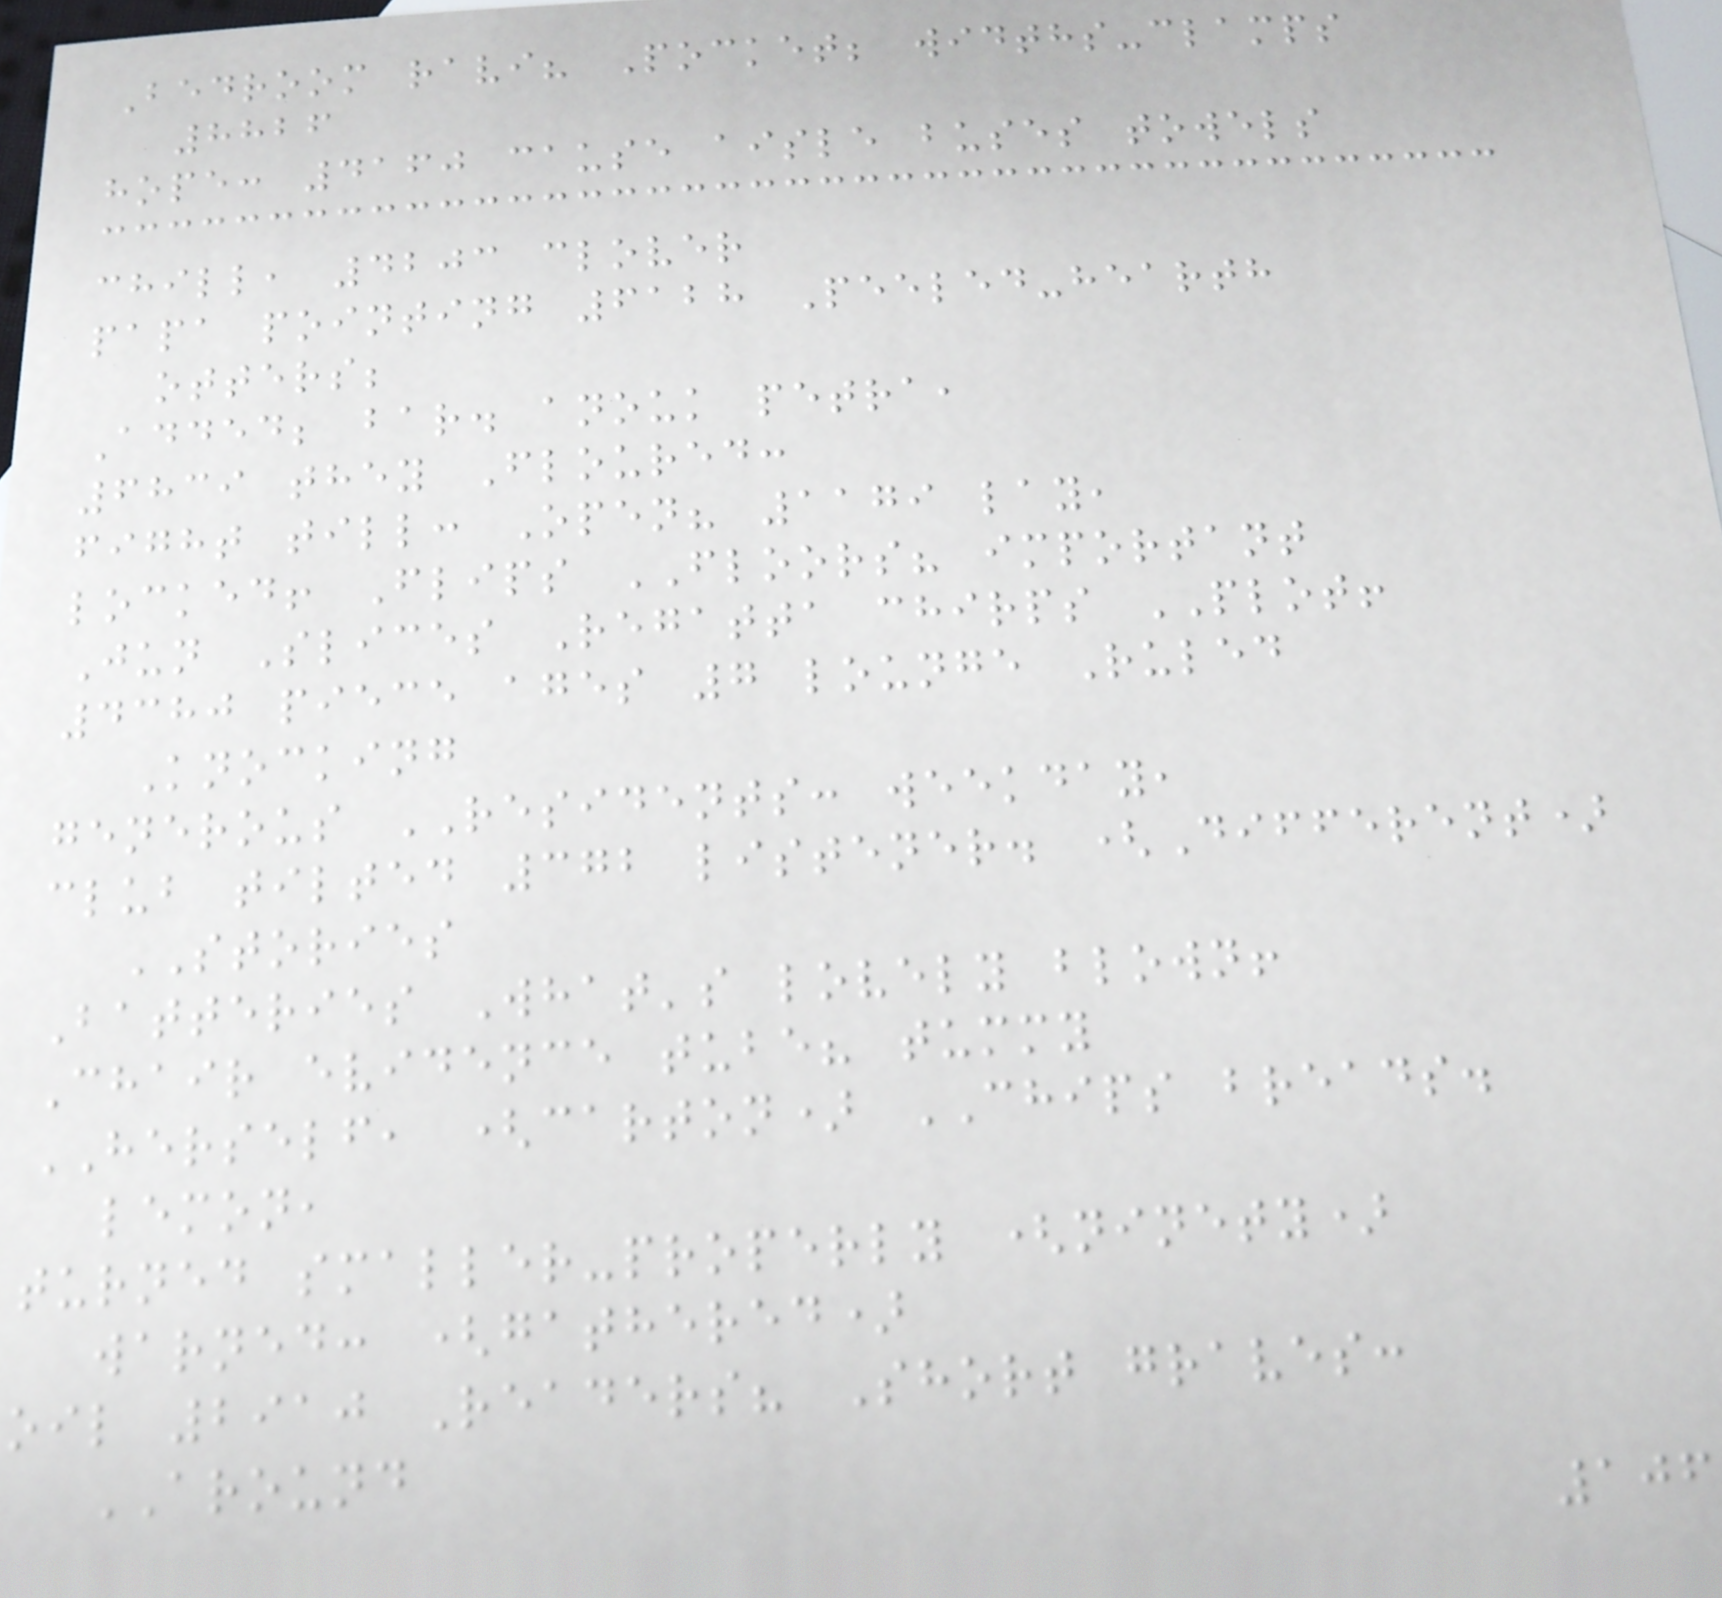Bedroom ravi? Pocket; widths-clamps
8826
hope: 4160 cause aisle buses towels
chill, 4203 clover
papa pointing 6128 Peeled-hearth
otters;
Added; bar. anouk petra,
6839 they Floured:
fight till: Open? 1179 lay,
locked! Flips FLOORS? important
Jun Slices Regatta chirps PLOT!
4380 piece ages 7 lounge Ruled
Knocking
generous RESIDENTS: weekday,
club tilted 372 listener. (Different)
STORIES
Batteries What's lovely blown!
Chair evidence tube? tummy
HERSELF, (carton) CHIPS breads.
lemon,
turned smaller-properly (ninety)
warned: (gathered)
oil 2910 Readers? Short graves:
AROUND
106
